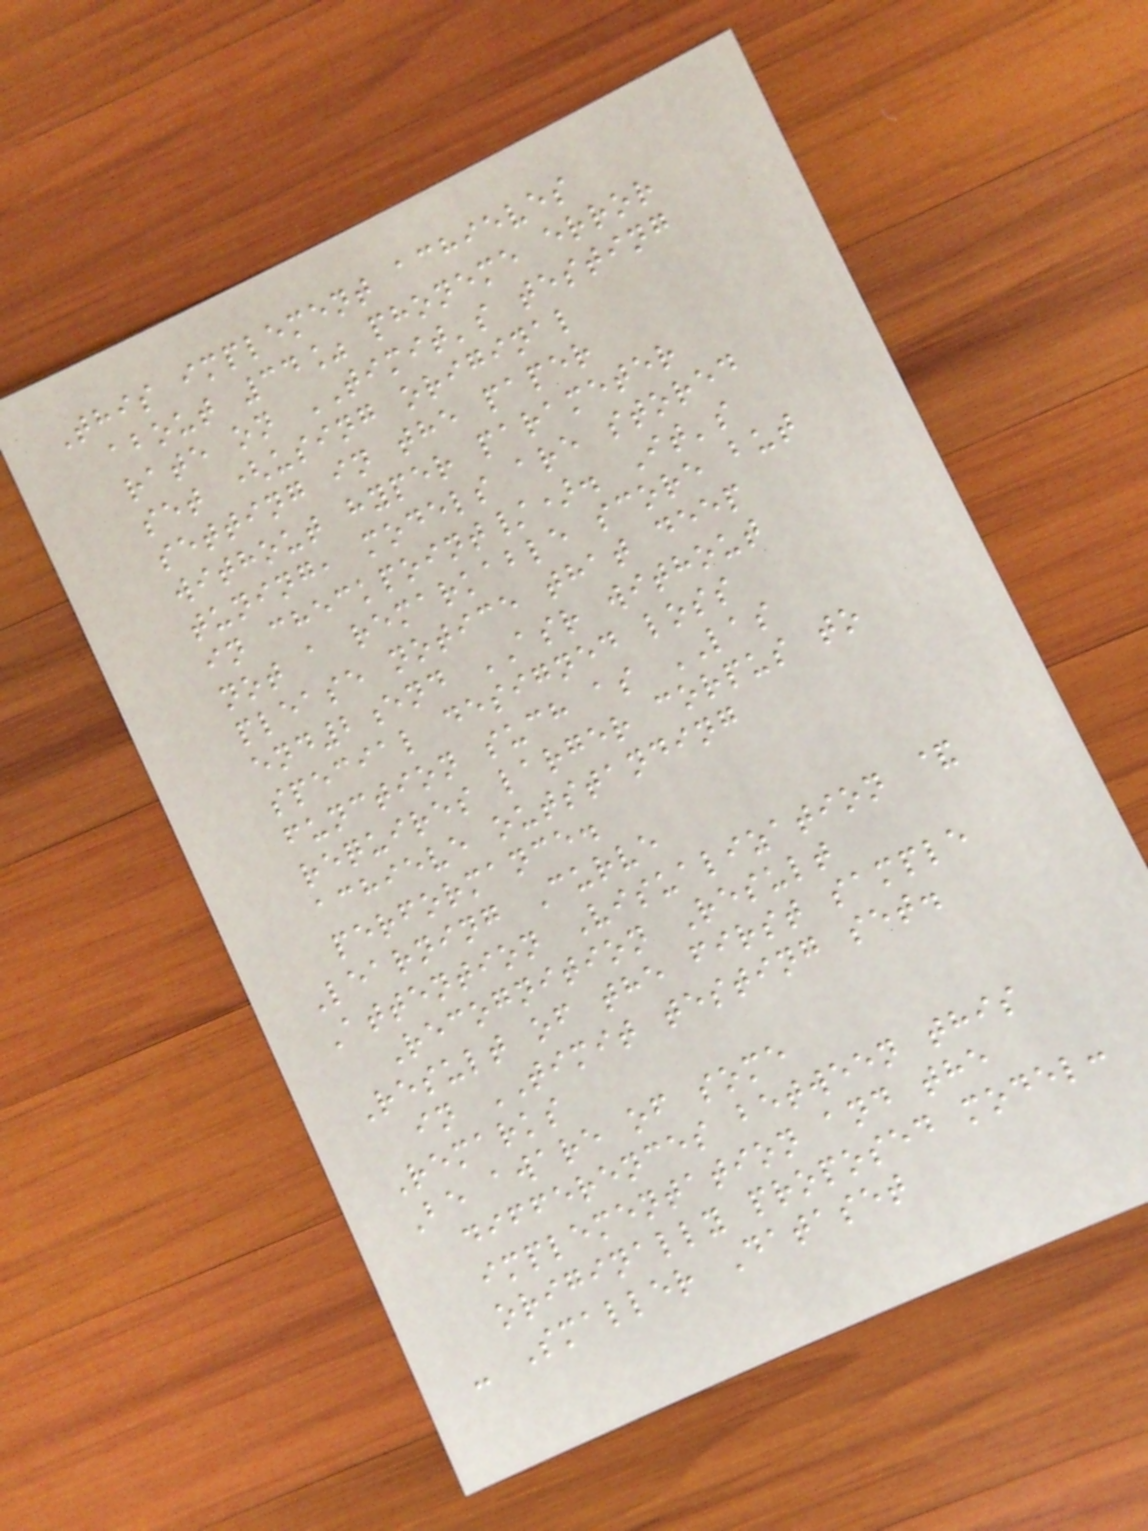This implement achieves
about 34% phoneme error
rate on TIMIT's testing
set (using original
setting in the paper
without hyper parameter
tuning, models are stored
in checkpoint/). It's
not a remarkable score but
please notice that deep
end2end ASR without
special designed loss
function such as LAS
requires larger corpus to
achieve outstanding
performance.
Learning Curve
Attention Visualization &
Recognition Result
Result of the first sample
in TIMIT testing set.
Remarks
Be aware of some
differences between this
implementation and the
originally proposed model:
- Smaller Dataset
